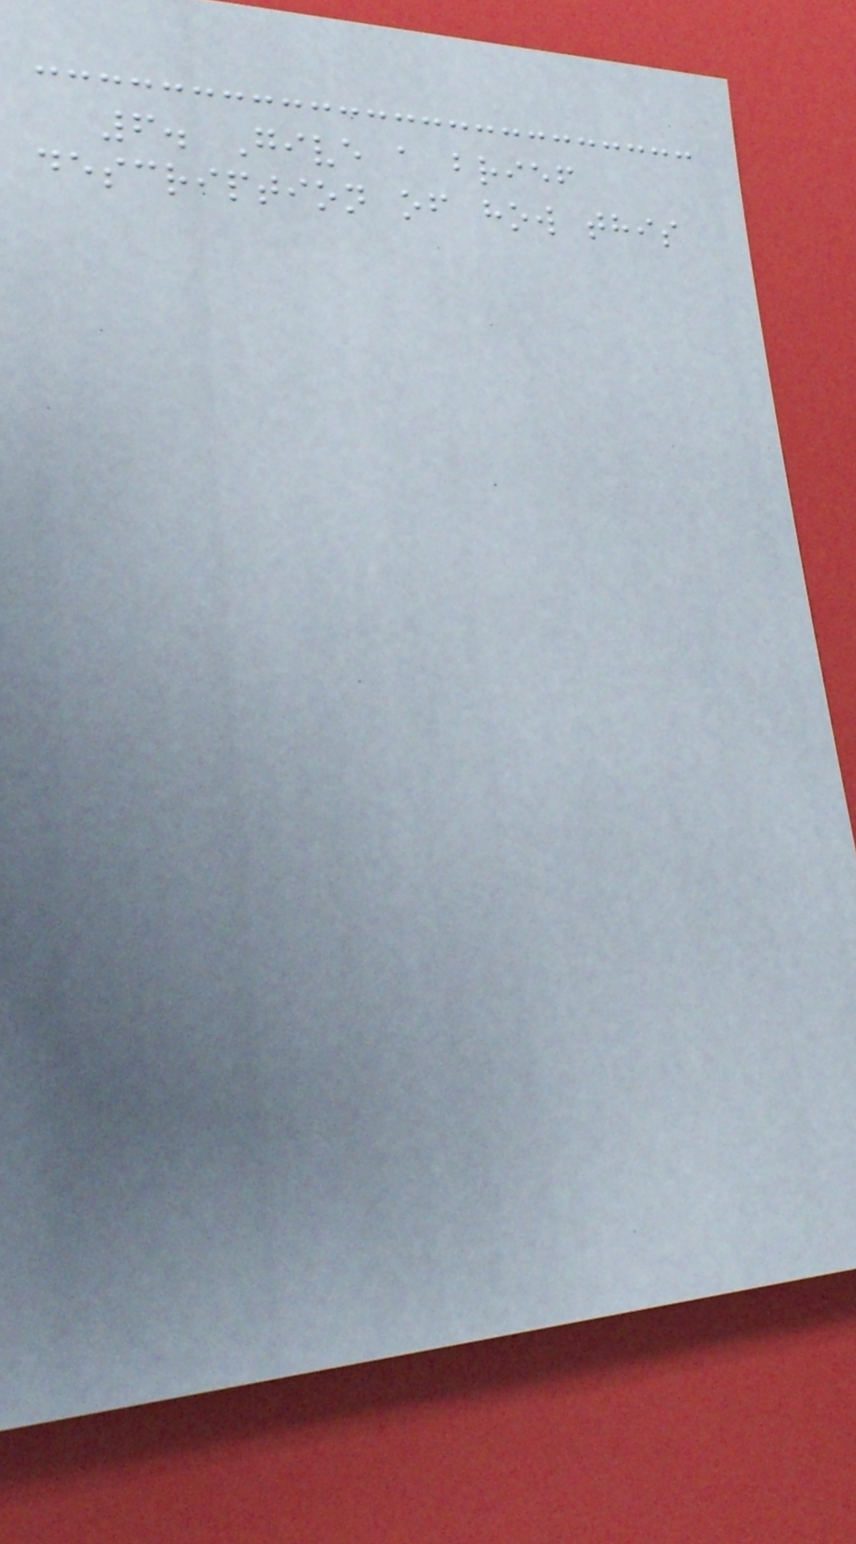6. Give a brief
description of how this
